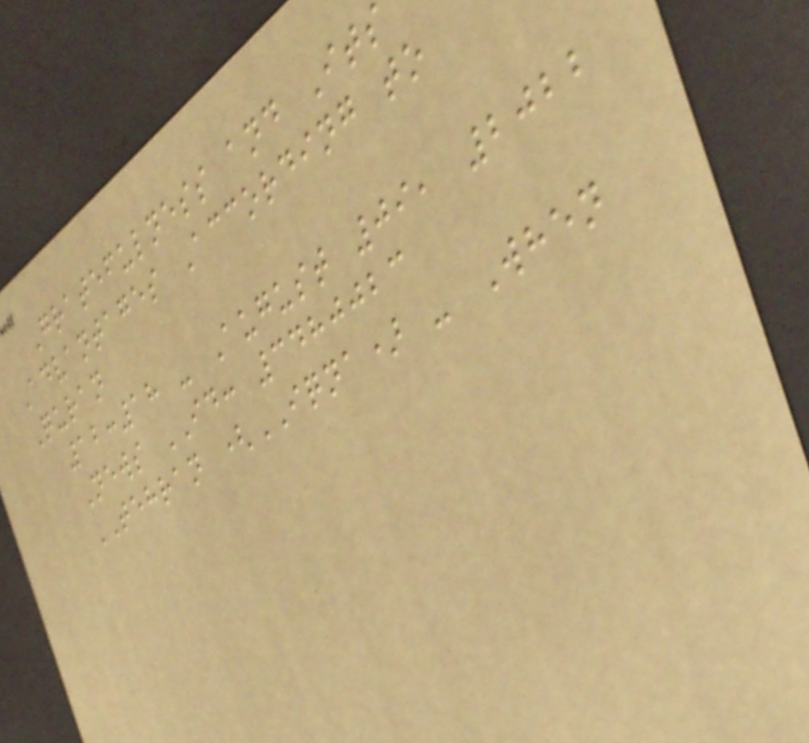Gratefulness and Its
Advantages According to
Quran
12:18 - August 09, 2022
News ID: 3480023
TEHRAN (IQNA) - When
